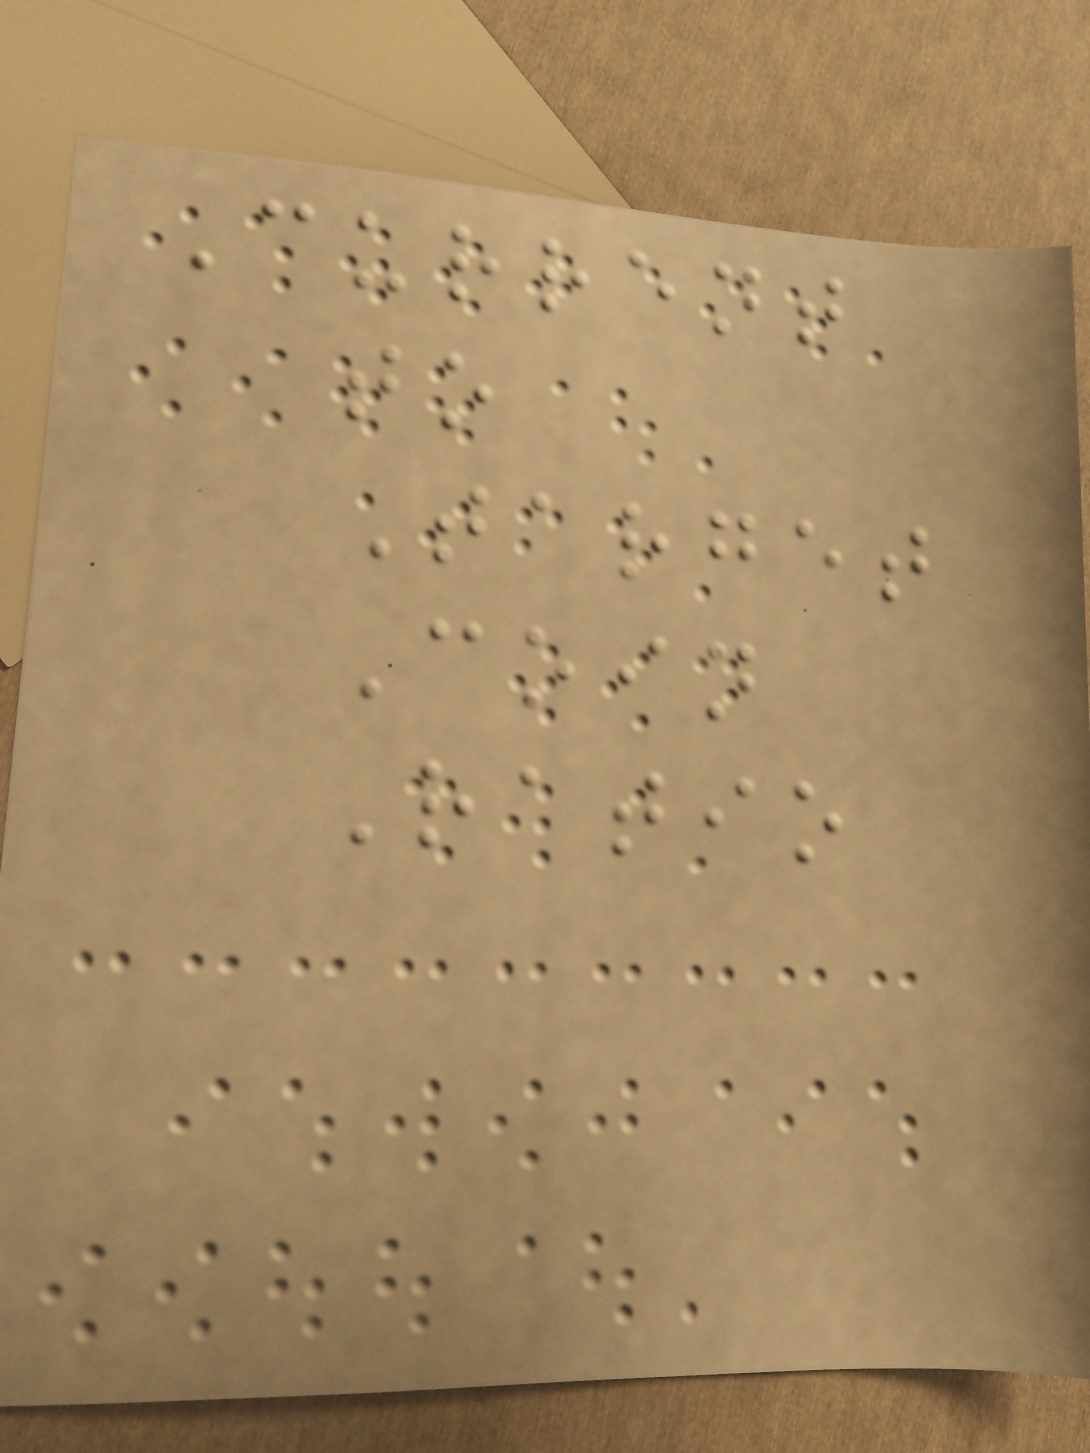Current
to
Target
Coin
Ratio
